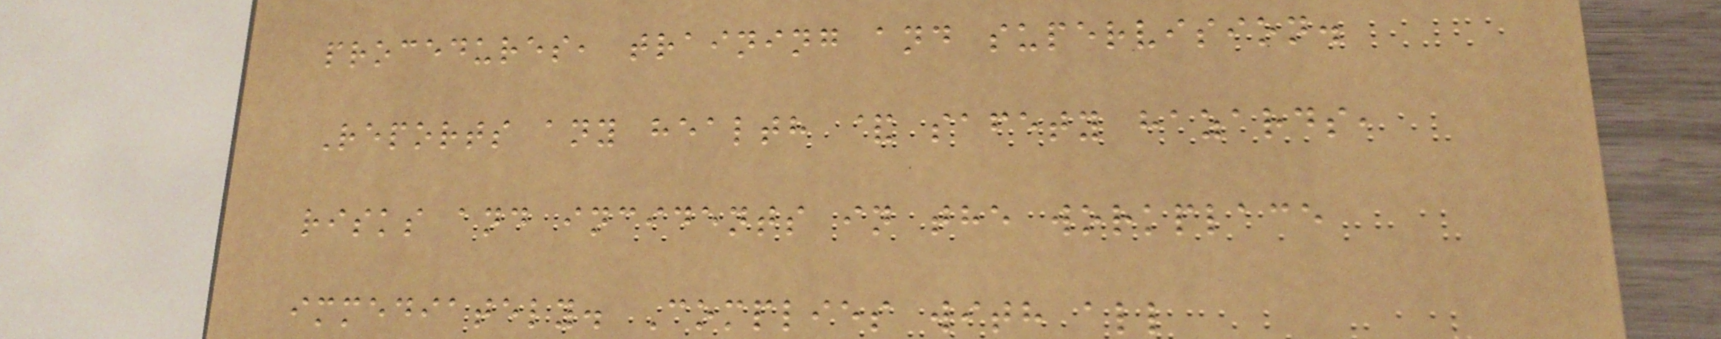procedures, training and supervision.
Reports any health & safety hazards,
risks and incidents in the workplace
immediately. Complies with all
